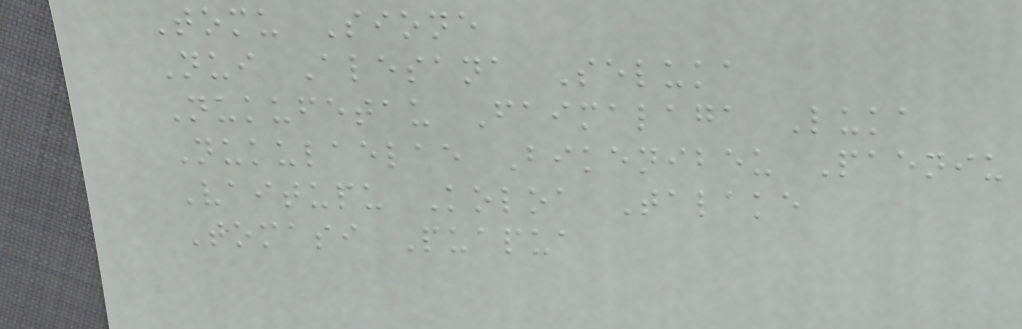Tomu Sione
Nui Alesana Seluka
Nukufetau Faimalaga Luka
Nukulaelae Bikenibeu Paeniu
Vaitupu Koloa Talake
Tomasi Puapua
